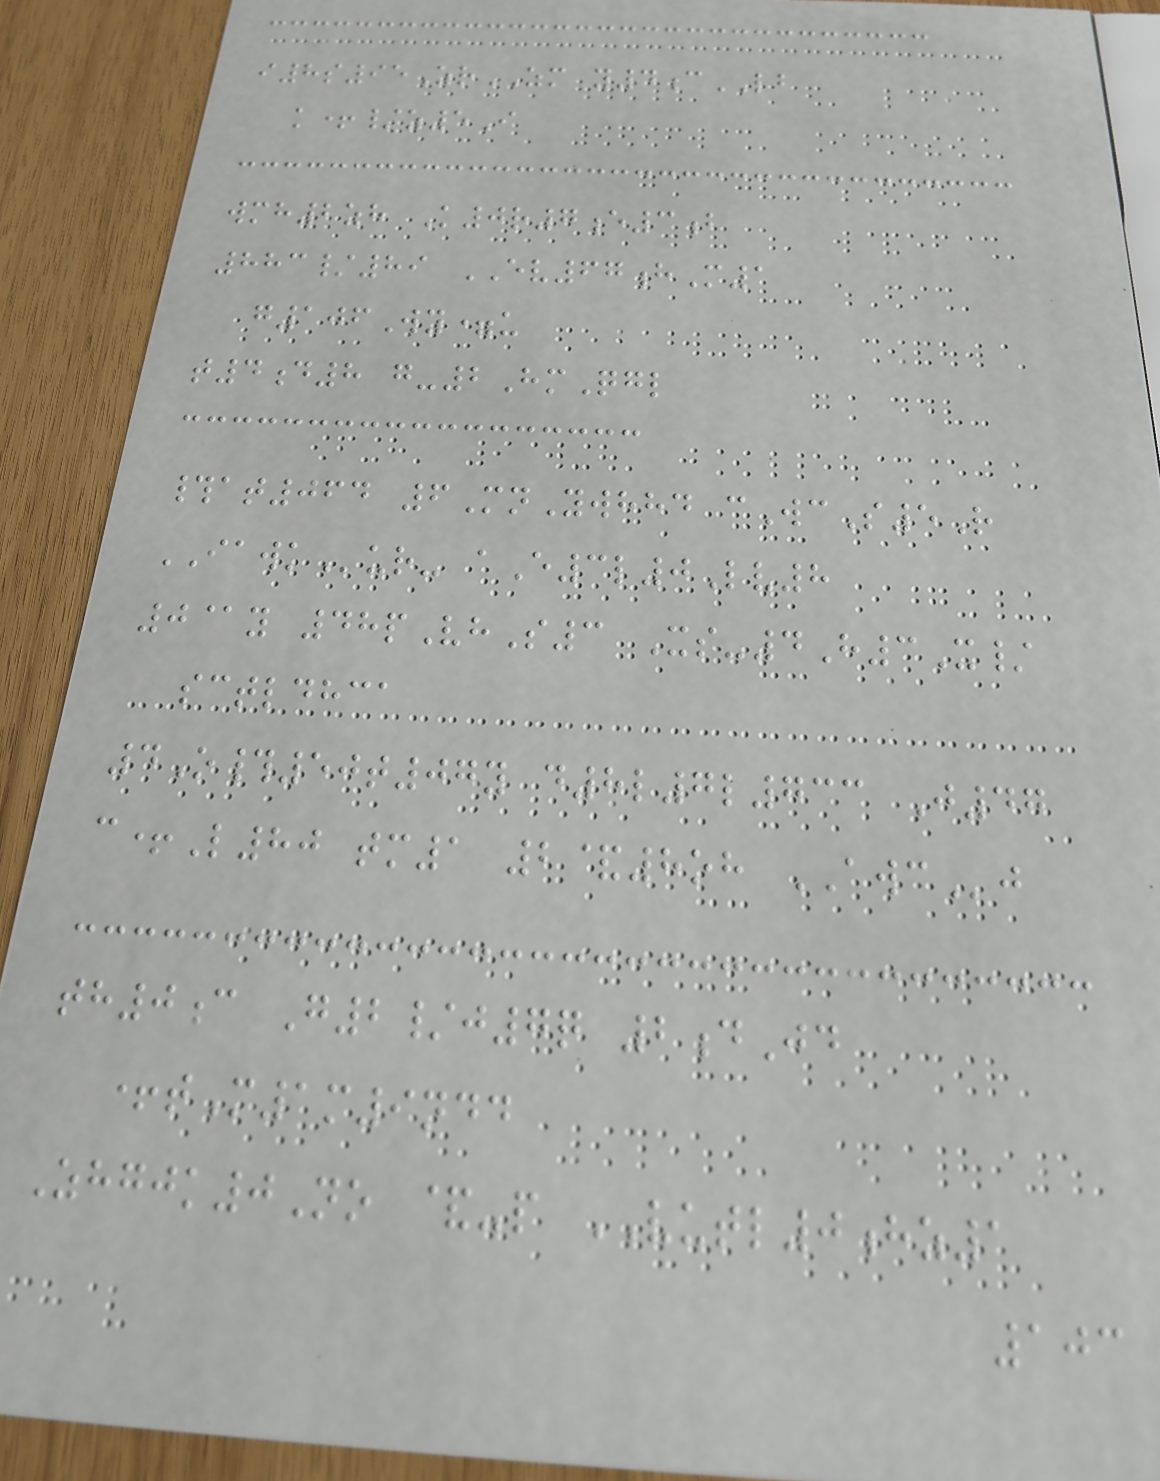i8s95ZrZM y4cLB
k+/z5I
wmh2zh K0r7e3b
883/89 EV67hM1
g106Wy=u
t4d8 g-2HmQgl
#at064 6MnYwhhd cWcS5R
IAWKur- aE3l0Lv8
0@y 48pVhS3 Xs-4H3X/
sctldhca
4O#50t07y d8l7l733 J47
c+L80 tm1 2&8oh AWCj
th0c G2/j7q 2dJd
+tM1m9ndd
Zhgjk0No &-p VUTL0hz1
103
